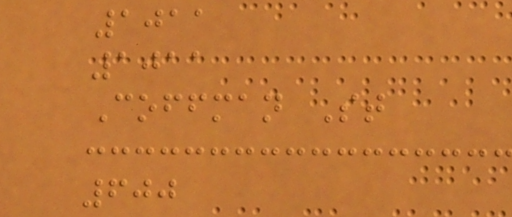1011
1011
Coffman St
600
